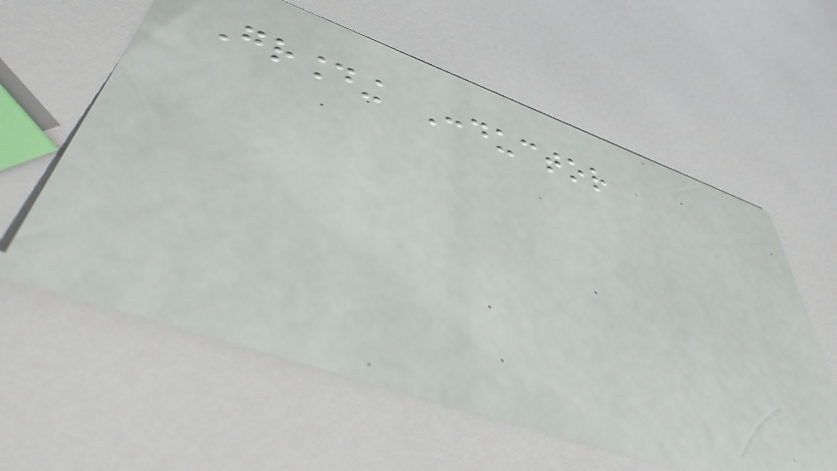Grounding Conductor
